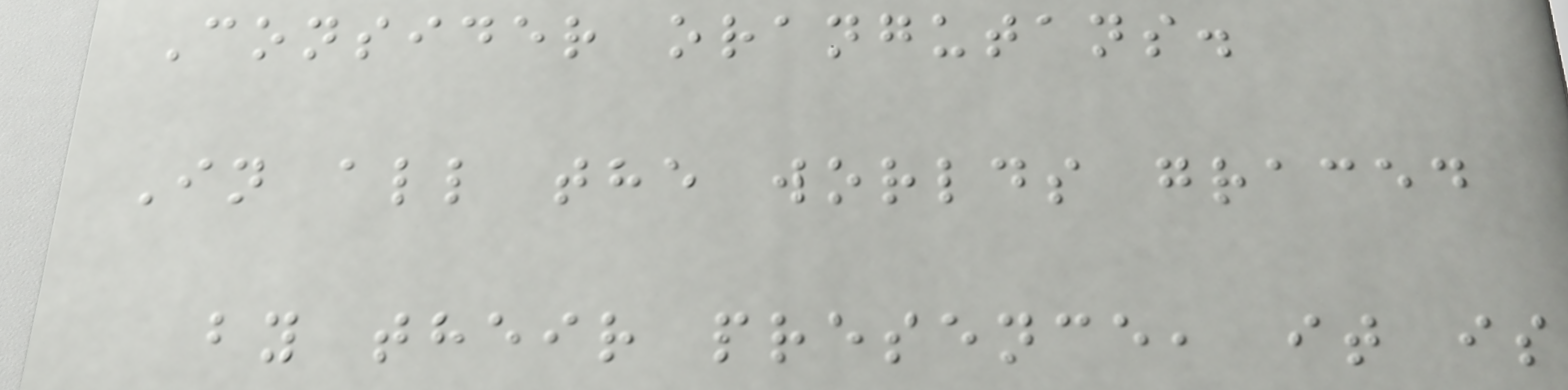Consider orangutans.
In all the worlds graced
by their presence, it is
